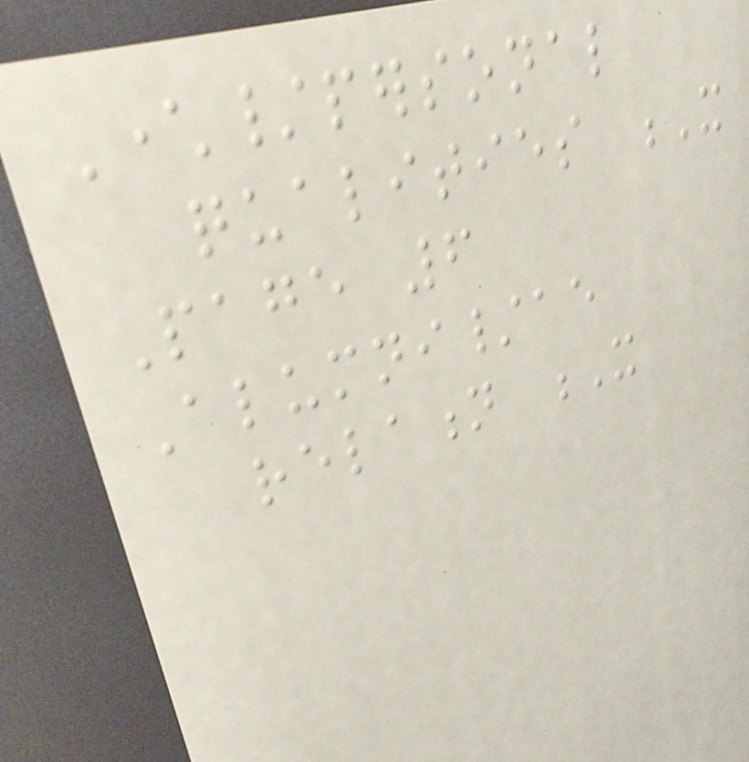Character/personal
qualities X
Page 6
Alumni/ae
relation X
